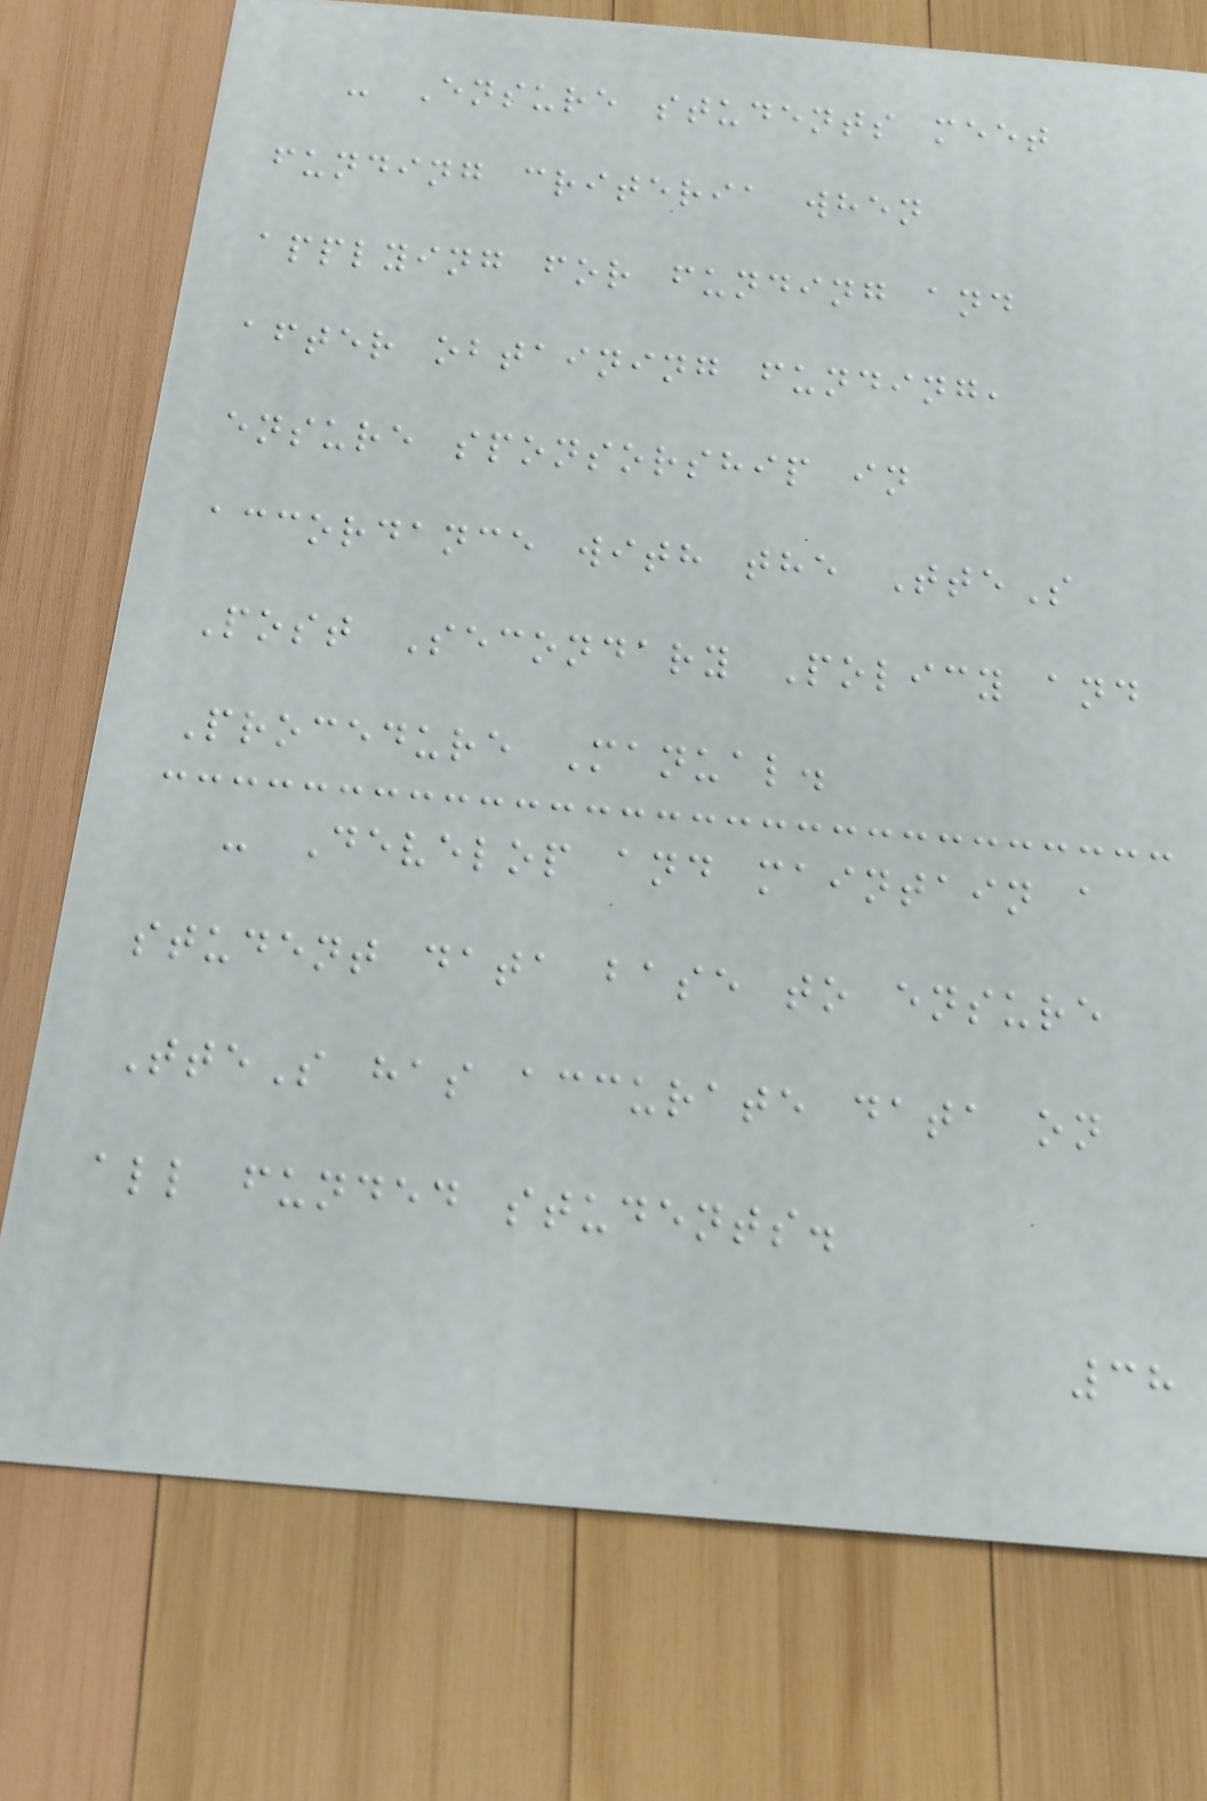- Ensure students meet
funding criteria when
applying for funding and
after obtaining funding,
ensure sponsorship in
accordance with the TteS
Post Secondary Policy and
Procedure Manual.
- Develop and maintain a
student data base to ensure
TteS has accurate data on
all funded students.
38
